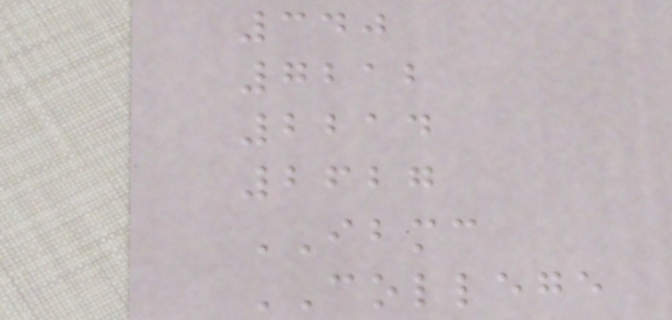340
7212
2214
2627
IBMC
COLLEGE
